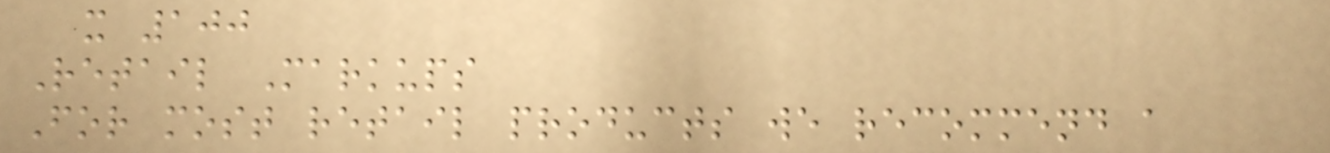x 100
Retail Markups
For most retail products we recommend a
